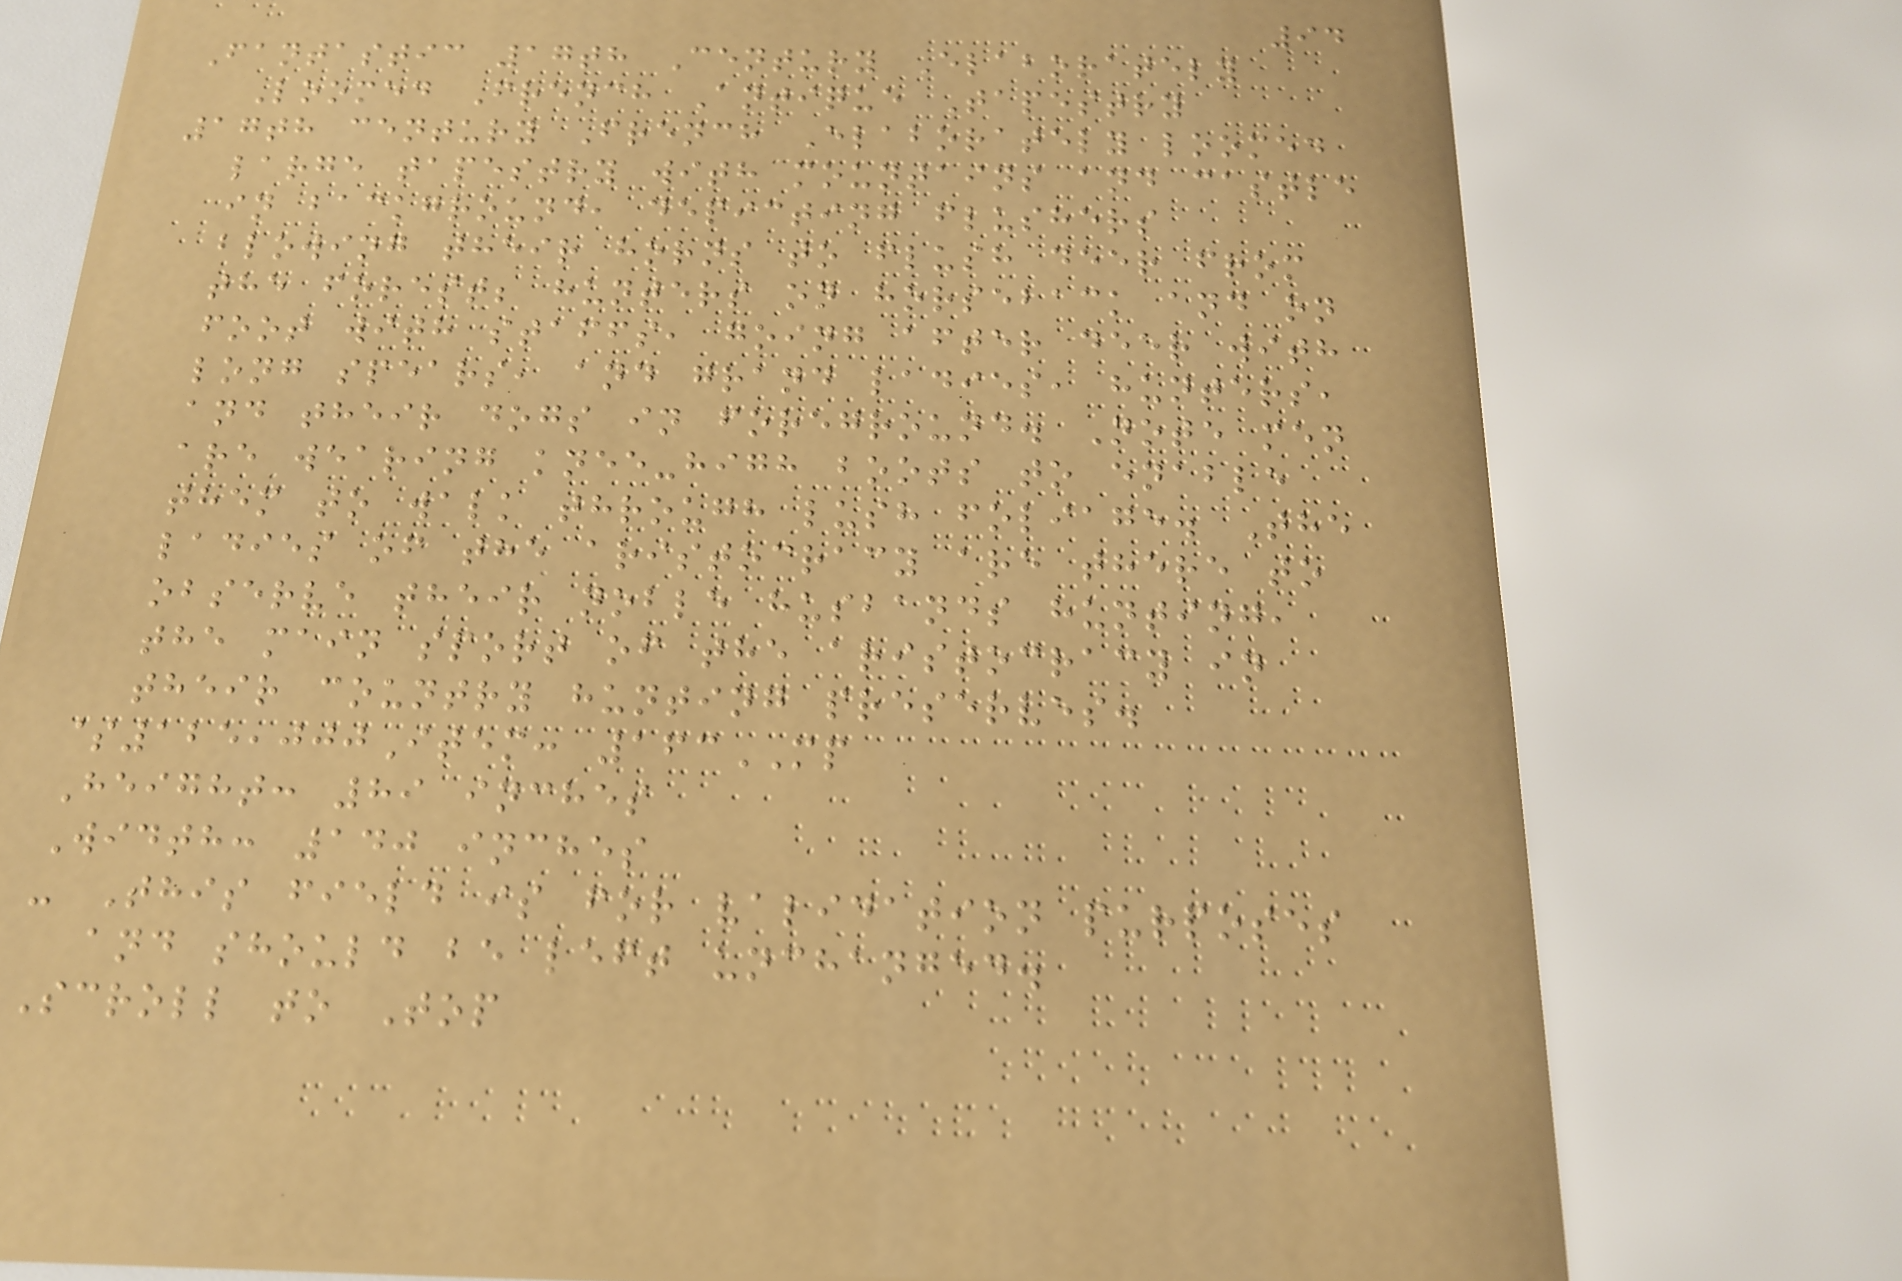94
Fantastic 17th Century Elaborately
Loomed French Antique Tapestry
17th century French Elaborately loomed
large tapestry with mountains and castle
in background, depicting flushers
blowing their horns to flush deer from
the forest; hunters on horseback and on
foot with staffs, going after deer with
long spears, and grand ladies, hunters,
and their dogs in foreground. Note men
are wearing knee-high boots to enable
them to walk through lush foliage. The
ladies of the aristocracy are there to
observe their noble husbands hunting,
the main sport of the aristocracy in
their country hunting preserves.
$125,000Item: 163MP
Height: 89 inches
Width: 140 inches
- This field is for validation purposes
and should be left unchanged.
Scroll to Top
